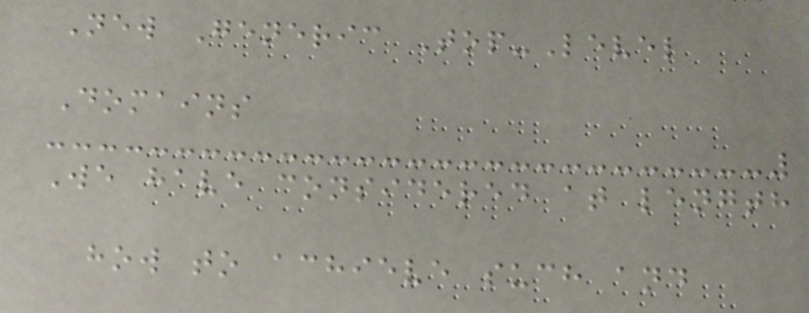New Generic Top-Level
Domains
We have considered at length
how to achieve such and
